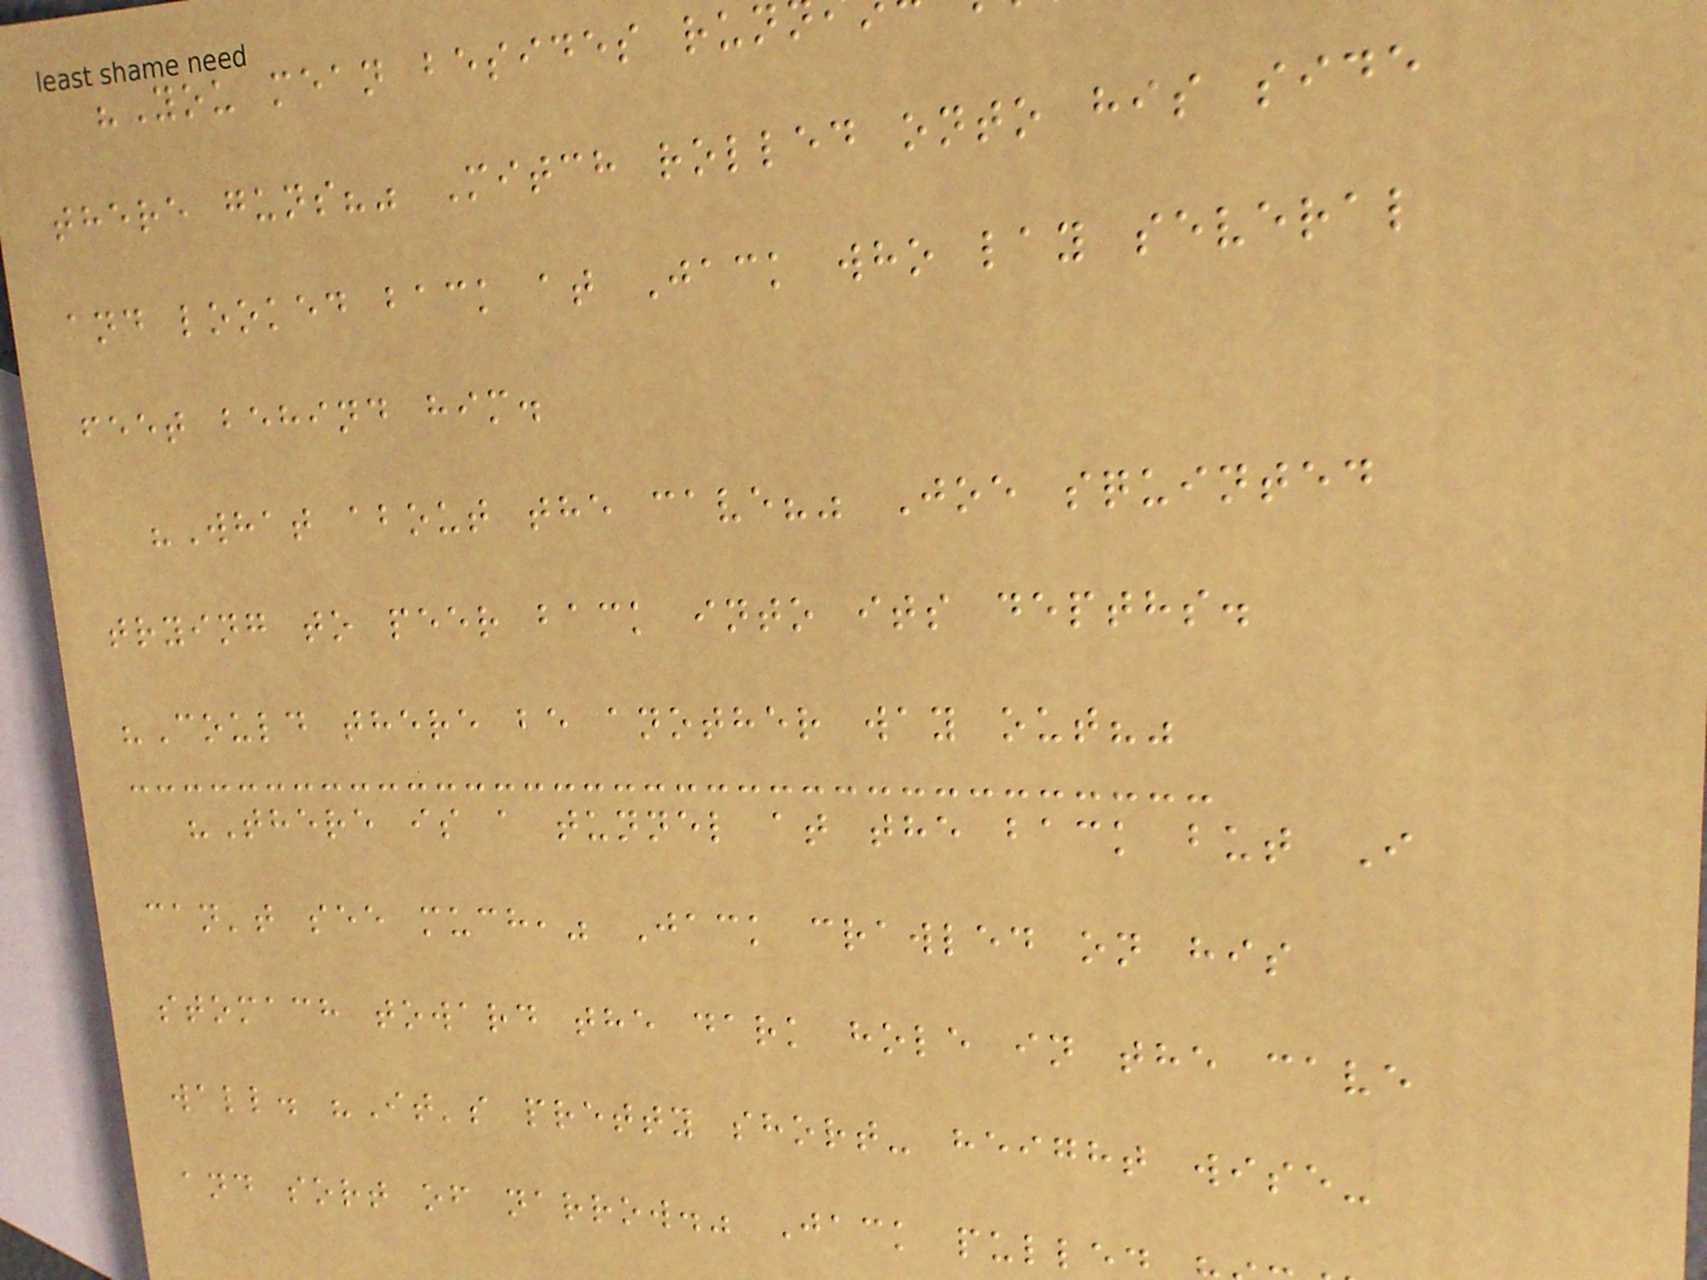"You mean besides run
there guns?" Mitch rolled onto his side
and looked back at Jack who lay several
feet behind him.
"What about the cave?" Joe squinted
trying to peer back into its depths.
"Could there be another way out?"
"There is a tunnel at the back but I
can't see much," Jack crawled on his
stomach toward the dark hole in the cave
wall. "It's pretty short- height wise-
and sort of narrow." Jack pulle
